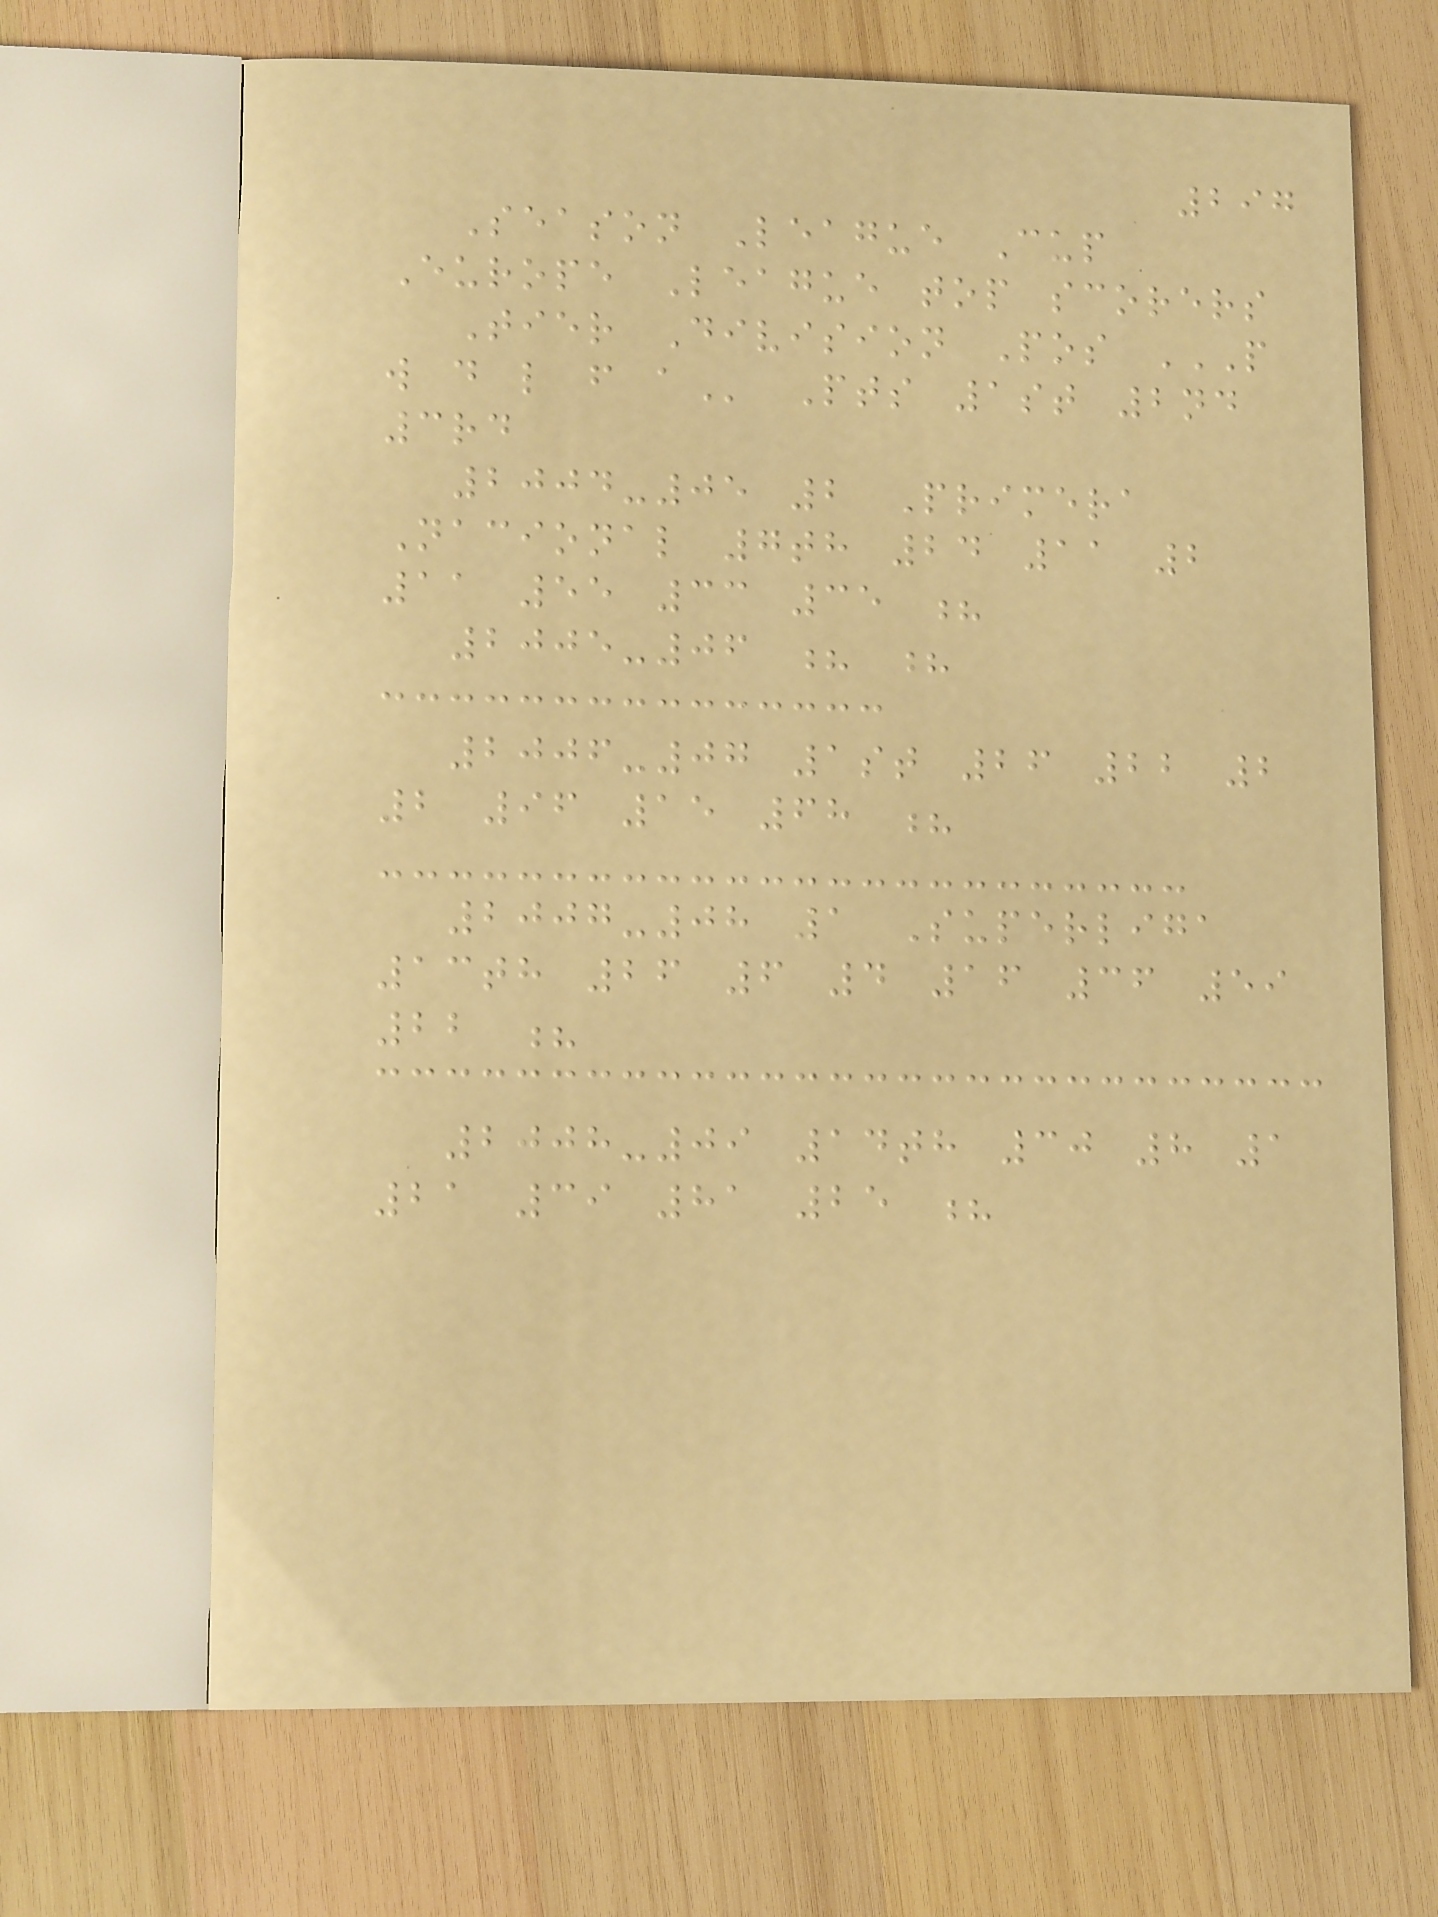297
Season League Cup
Europe League top scorers
Tier Division Pos P
W D L F A Pts 1st 2nd
3rd
2004-05 2 Primera
Nacional 7th 24 11 2
11 55 33 35 ?
2005-06 ? ?
2006-07 1st 26 22 2
2 96 15 68 ?
2007-08 1 Superliga
13th 26 6 4 16 36 59
22 ?
2008-09 14th 30 8 1
21 39 81 25 ?
